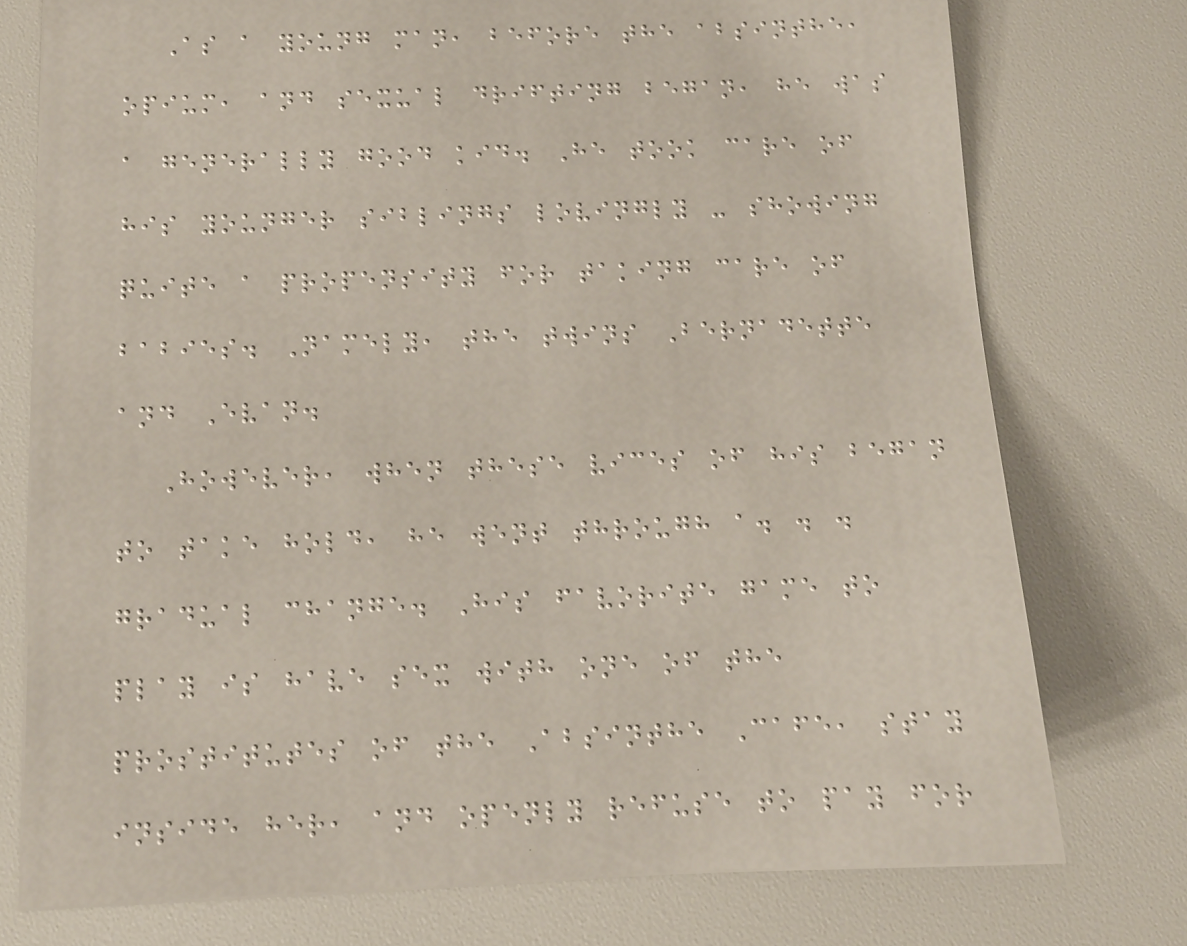As a young man, before the absinthe,
opium, and sexual drifting began, he was
a generally good kid. He took care of
his younger siblings lovingly - showing
quite a propensity for taking care of
babies. Namely, the twins Bernadette
and Evan.
However, when these vices of his began
to take hold, he went through a. . .
gradual change. His favorite game to
play is have sex with one of the
prostitutes of the Absinthe Cafe, stay
inside her, and openly refuse to pay for
